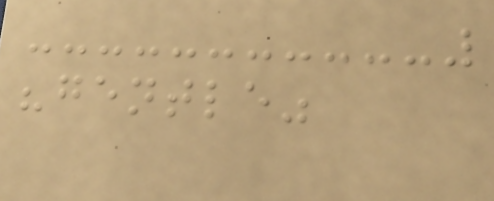"gentle"
